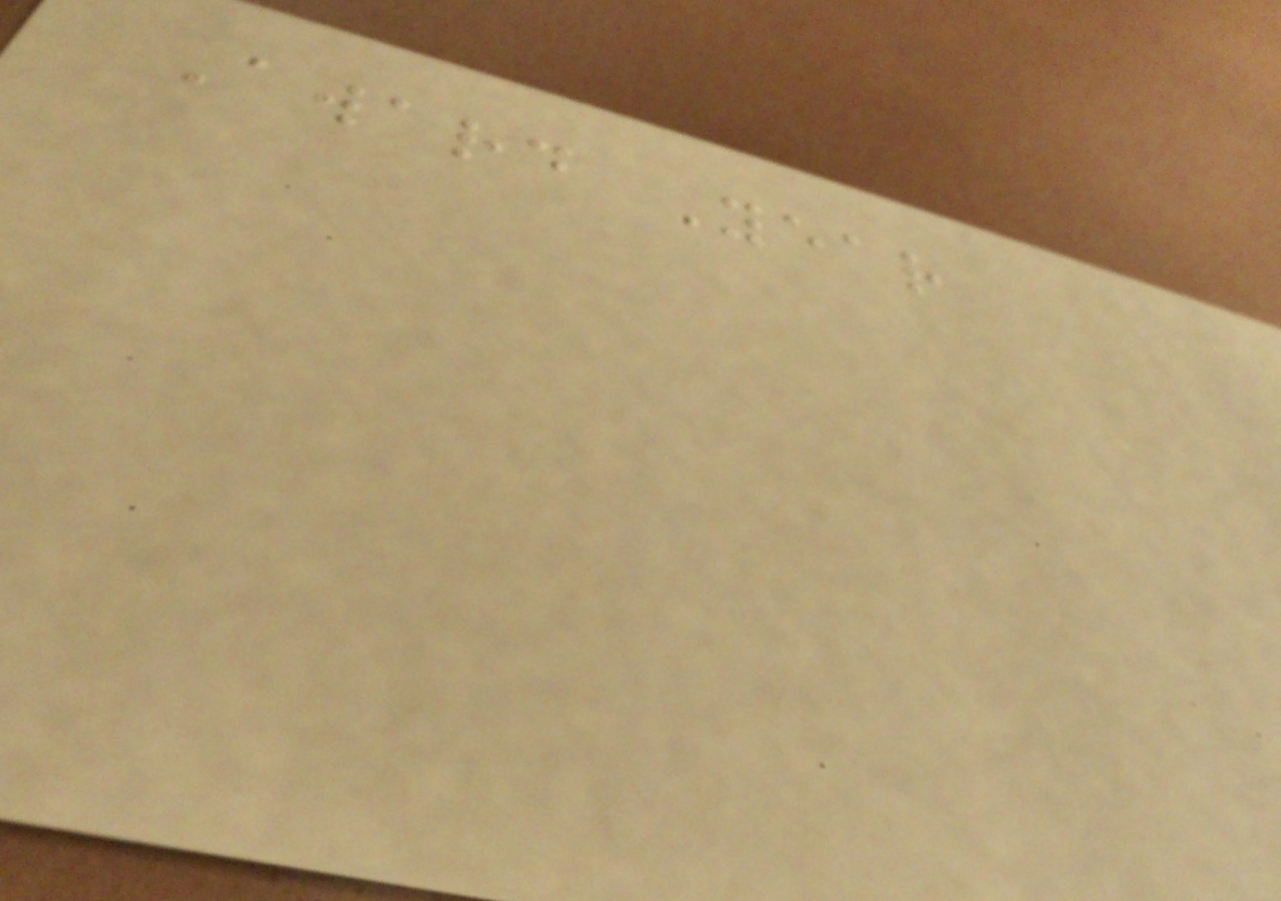Award Year
